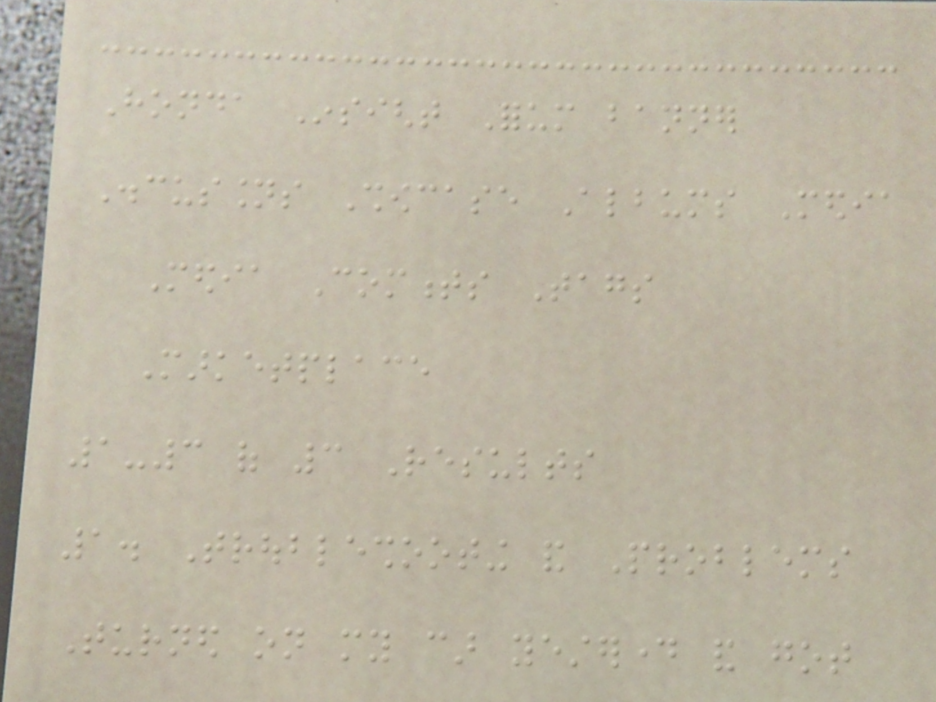Honda Insight Forum banner
Discussions Showcase Albums Media
Media Comments Tags
Marketplace
1-3 of 3 Results
1. Troubleshooting and Problems
Turned on my car yesterday and got
